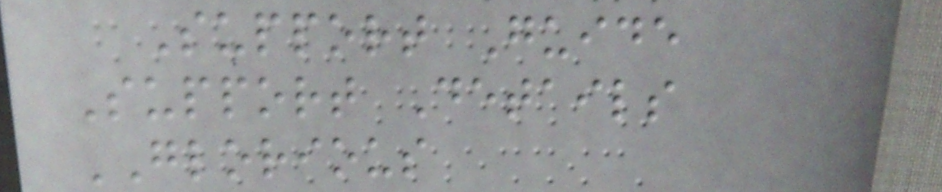Support Guide
Support Details
GLORIOUS
